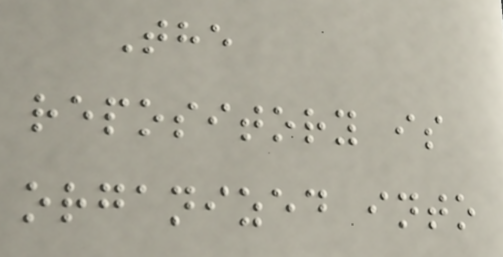The
repository is
organized into
